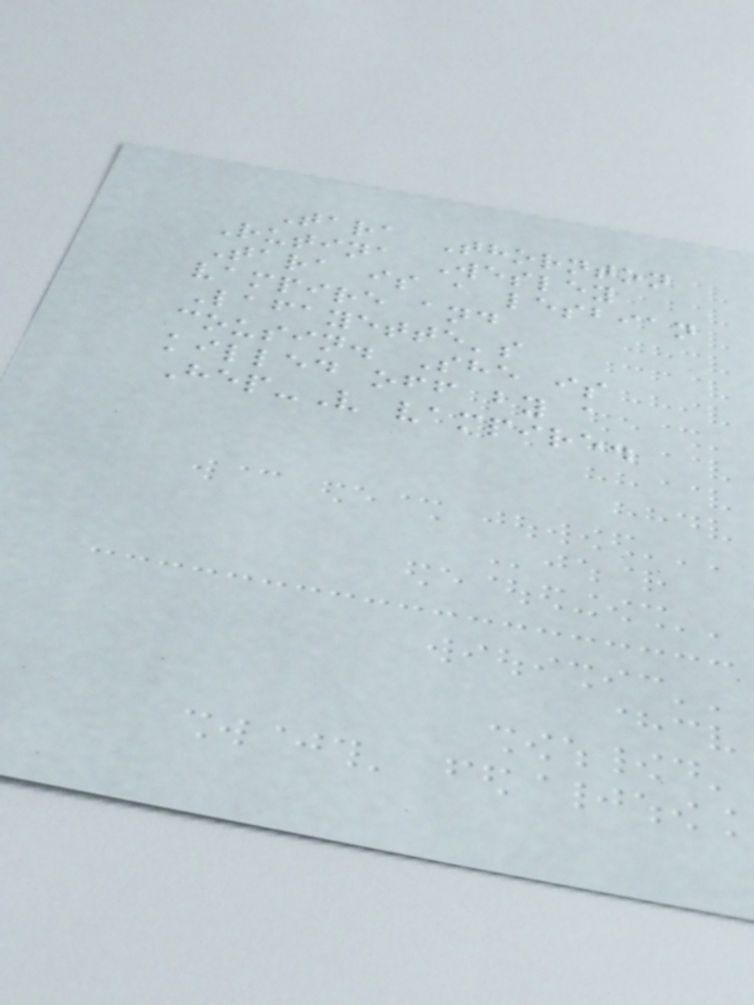Tara Thornton
Rutina Wesley
Tara is a lesbian
vampire and
Lafayette's
cousin. She is
killed off by a
Hep-V vampire.
